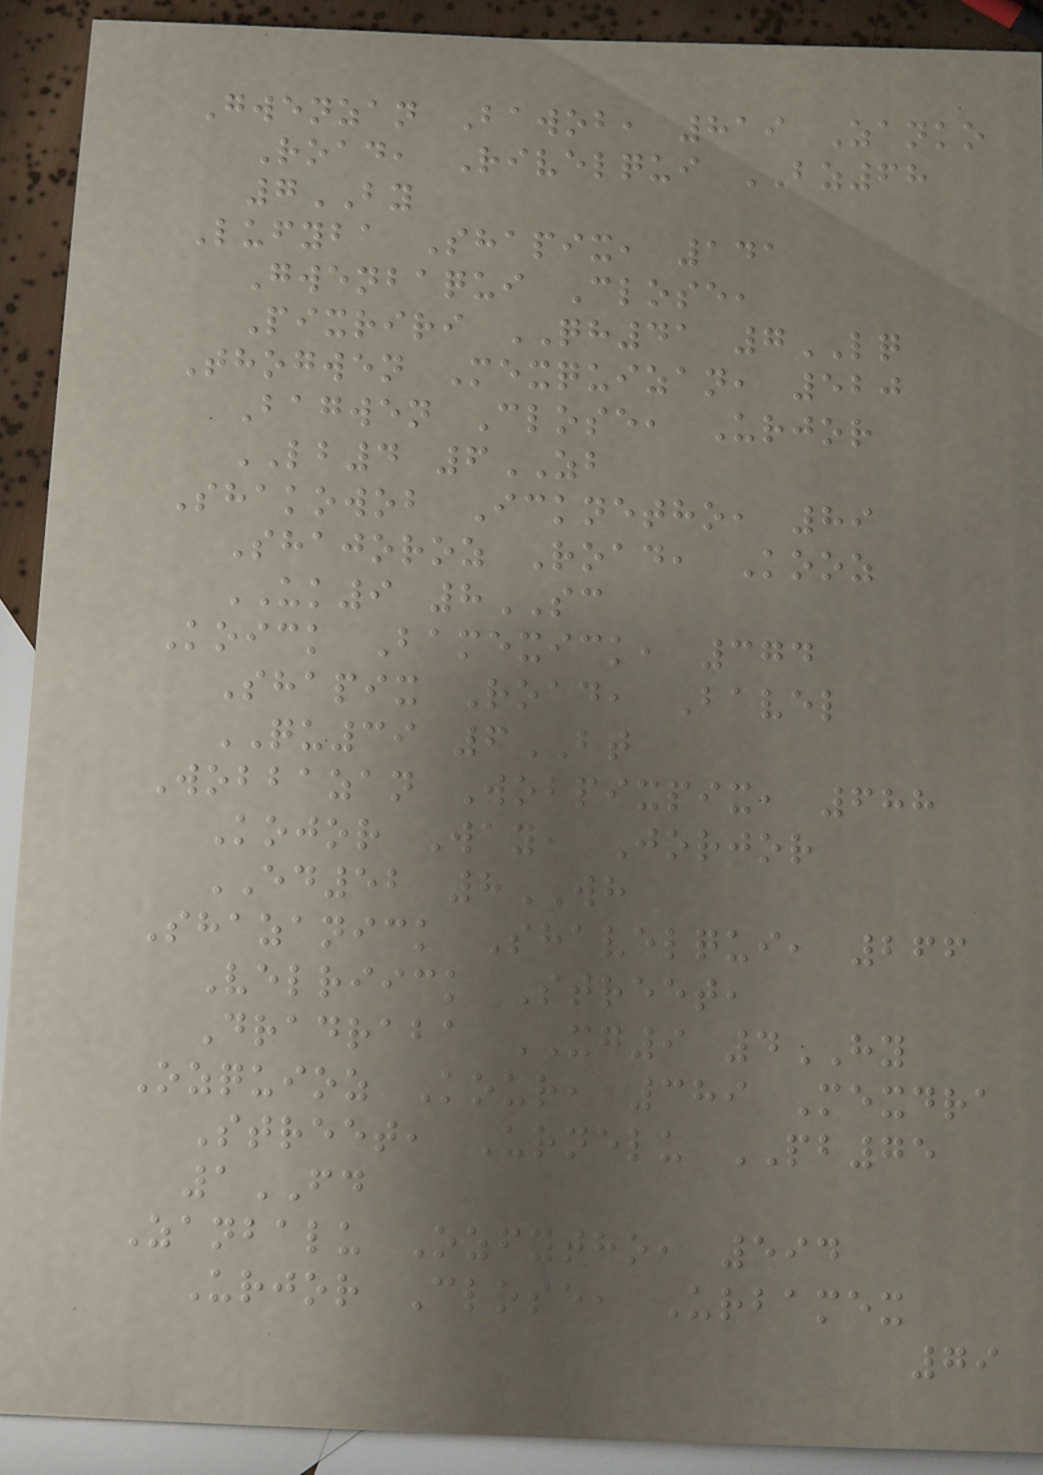Gwenzan Bawob, 819 Zanko
Road, Rivelqui BZ68
7BY
Lufyba Shapix, 141
Gwenbaqui Close,
Pixriri QH41 7LQ
Thogwen Mexquizan, 520
Bagwen Close, Urjor
LB4 6ZB
Shakowob Icknetho, 89
Shajoroz Road, Kooz
UK9 8SC
Koick Bamexick, 374
Shapix Road, Bavel
QU39 6BT
Wobbazan Wobpixpix, 688
Kojor Way, Jorjor
ED52 8WH
Shazanick Shavelqui, 266
Velriick Street,
Dradraba XG9 4HY
Ozquioz Kour, 389 Mexdra
Street, Urnelu PB75
1FD
Zanbalu Ozfytho, 594
Urjor Close, Urbamex
79
